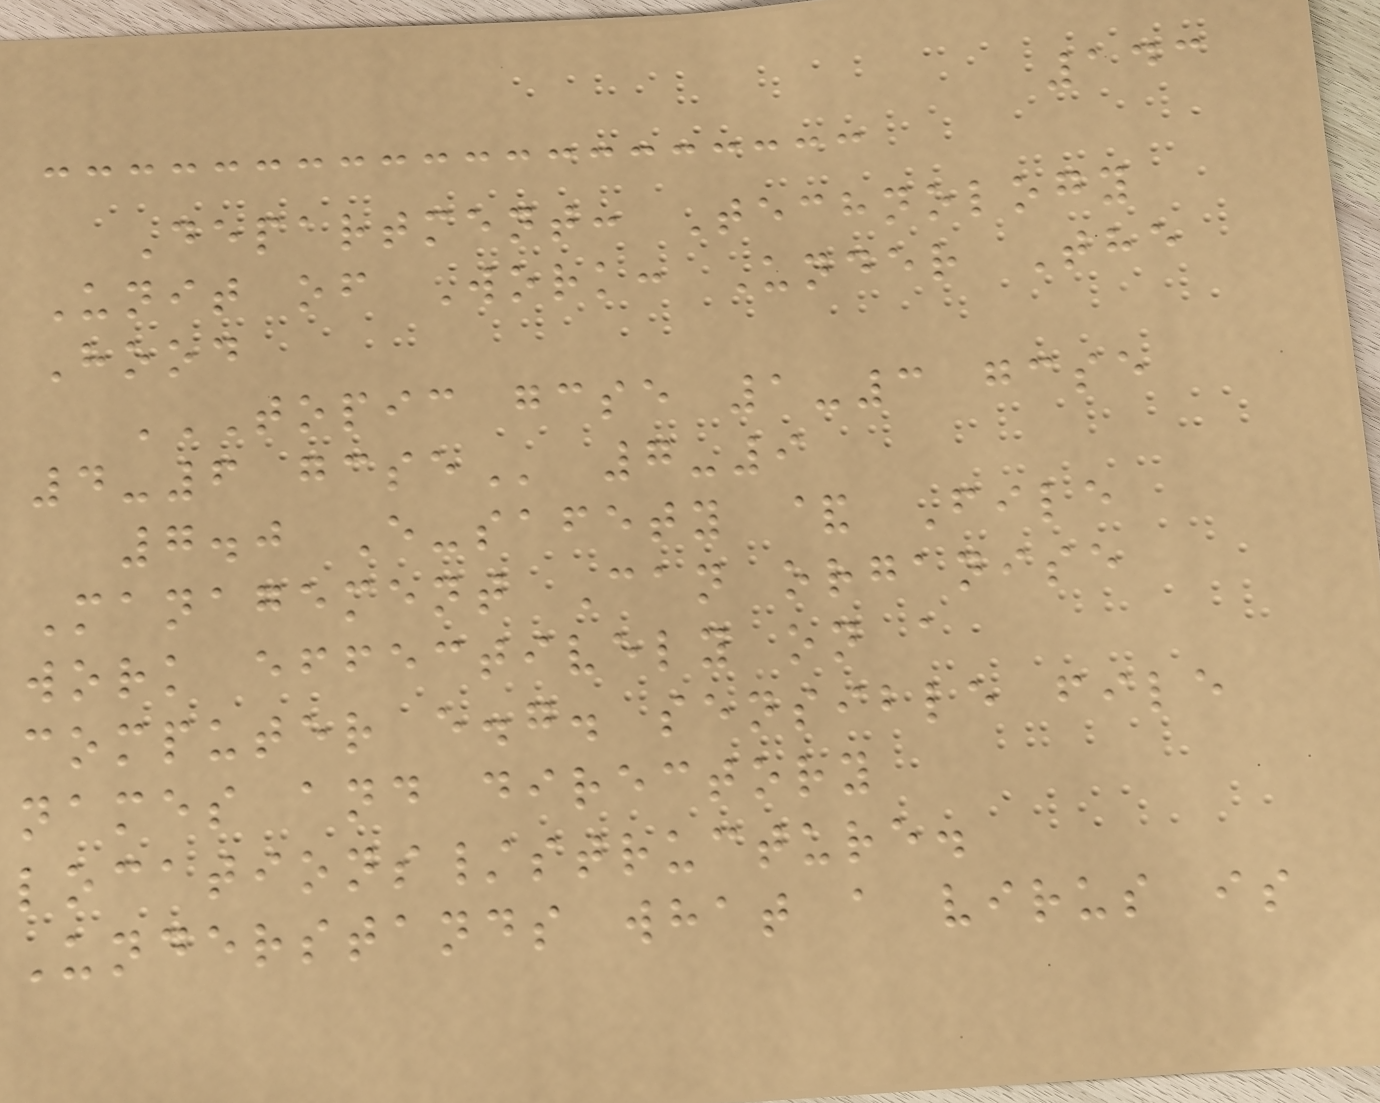143
Department: Technology
Unit of Work: Under The
Hood
TOPIC GCSE 1-3 GCSE
4-6 GCSE 7-9
7.0 E-safety & File
Management Can organise
work effectively on a
computer e.g. sensible file
names and directory
locations/structure.
Understands what a virus is
